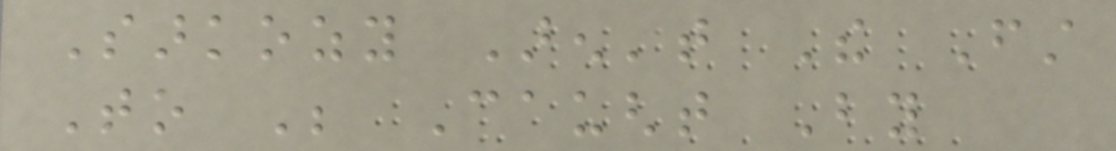Sarkozy Aren't The First
To Be Caught By
